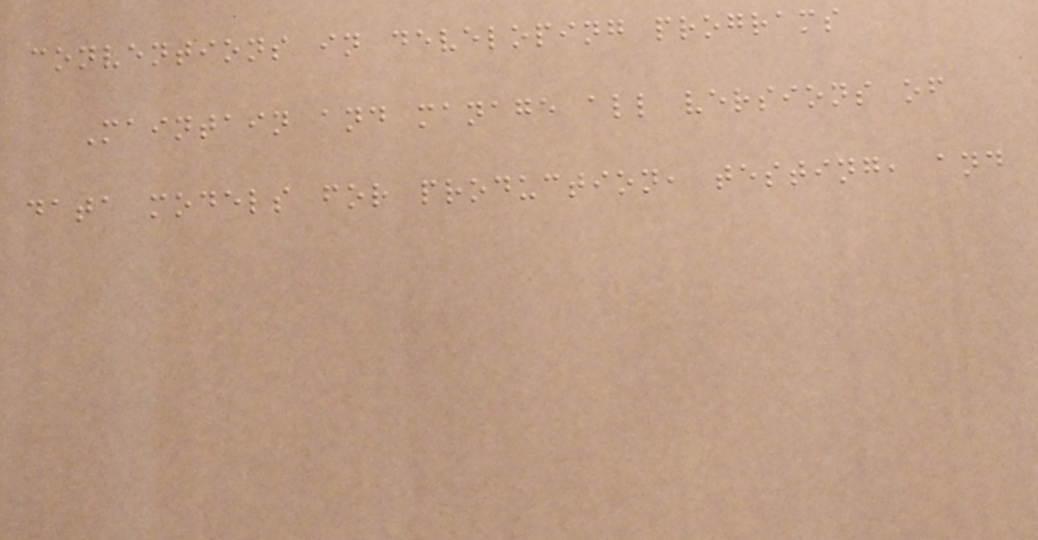conventions in developing programs
Maintain and manage all versions of
data models for production, testing, and
